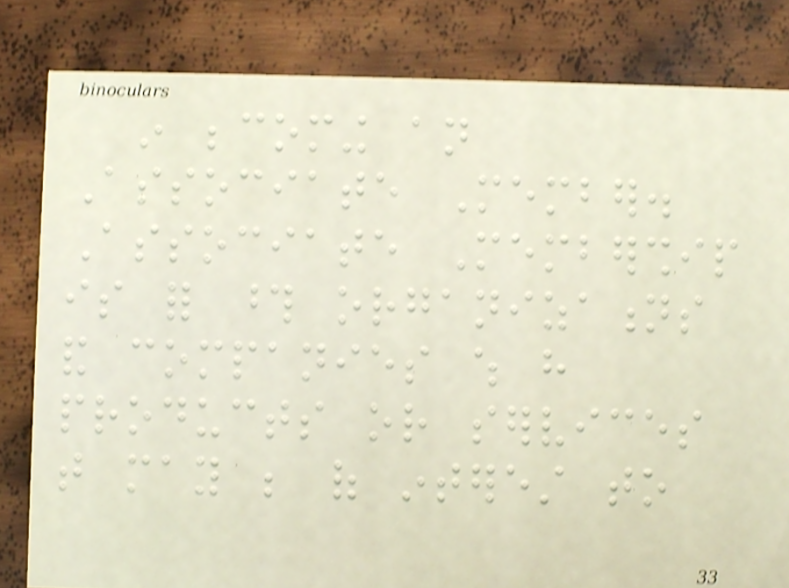in becoming an
Associate Member.
Associate Membership
is for those organizations
and companies which have
products or services
that may be of interest to
